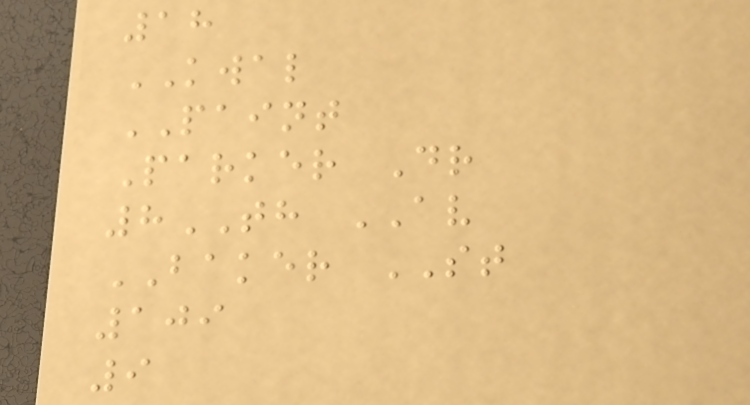18
KWAL
PAINT
Parker Dr
8TH AV
BAKER ST
109
9
